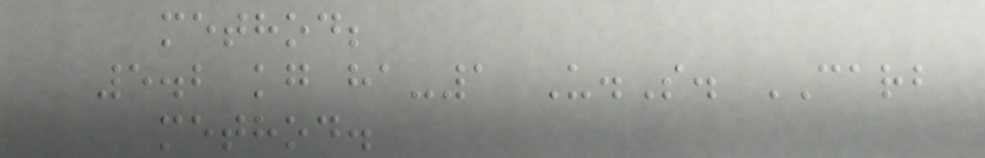method;
5.2 kg ha-1 U.S. CARB
method.
